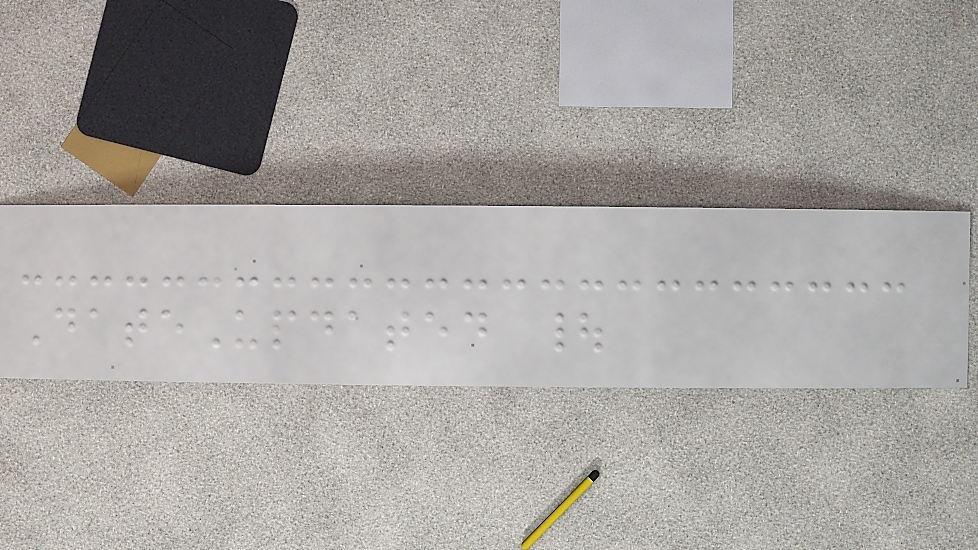DateUpdated |
